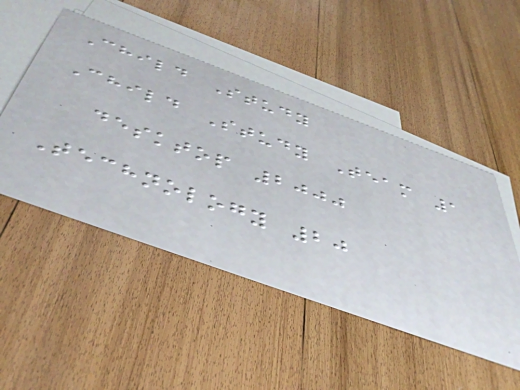Child Study
Child Study Team 1
desktop 2000
Technology 20
